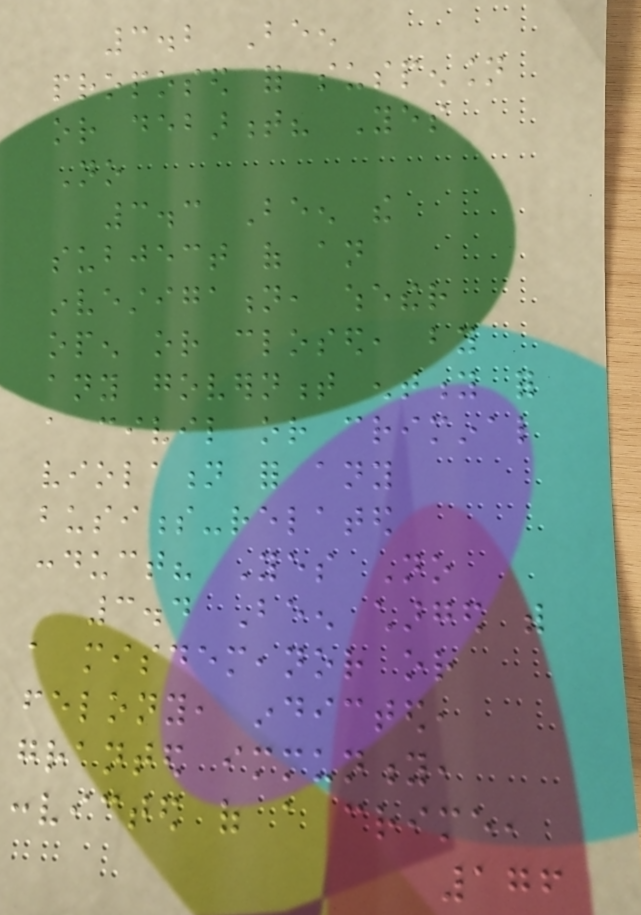3.2 Been
proposed for suspension
or debarment? Yes
No
3.3 Been the
subject of an
investigation, whether
open or closed, by
any government entity for
a civil or criminal
violation for any
business-related
conduct? Yes No
3.4 Been charged with
a misdemeanor or
felony, indicted,
granted immunity,
convicted of a crime,
176
